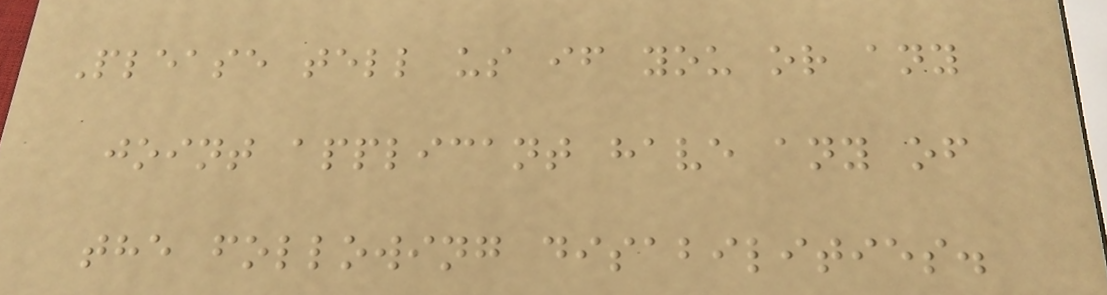Please tell us if you or any
joint applicant have any of
the following disabilities.
